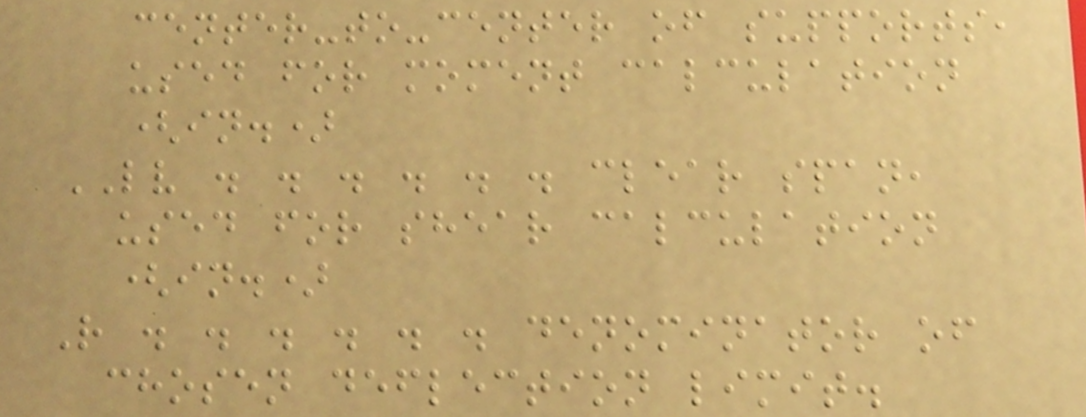center-to-center of supports,
used for moment calculation
(in.)
LV . . . . . . clear span,
used for shear calculation
(in.)
R . . . . . . denominator of
chosen deflection limit.
